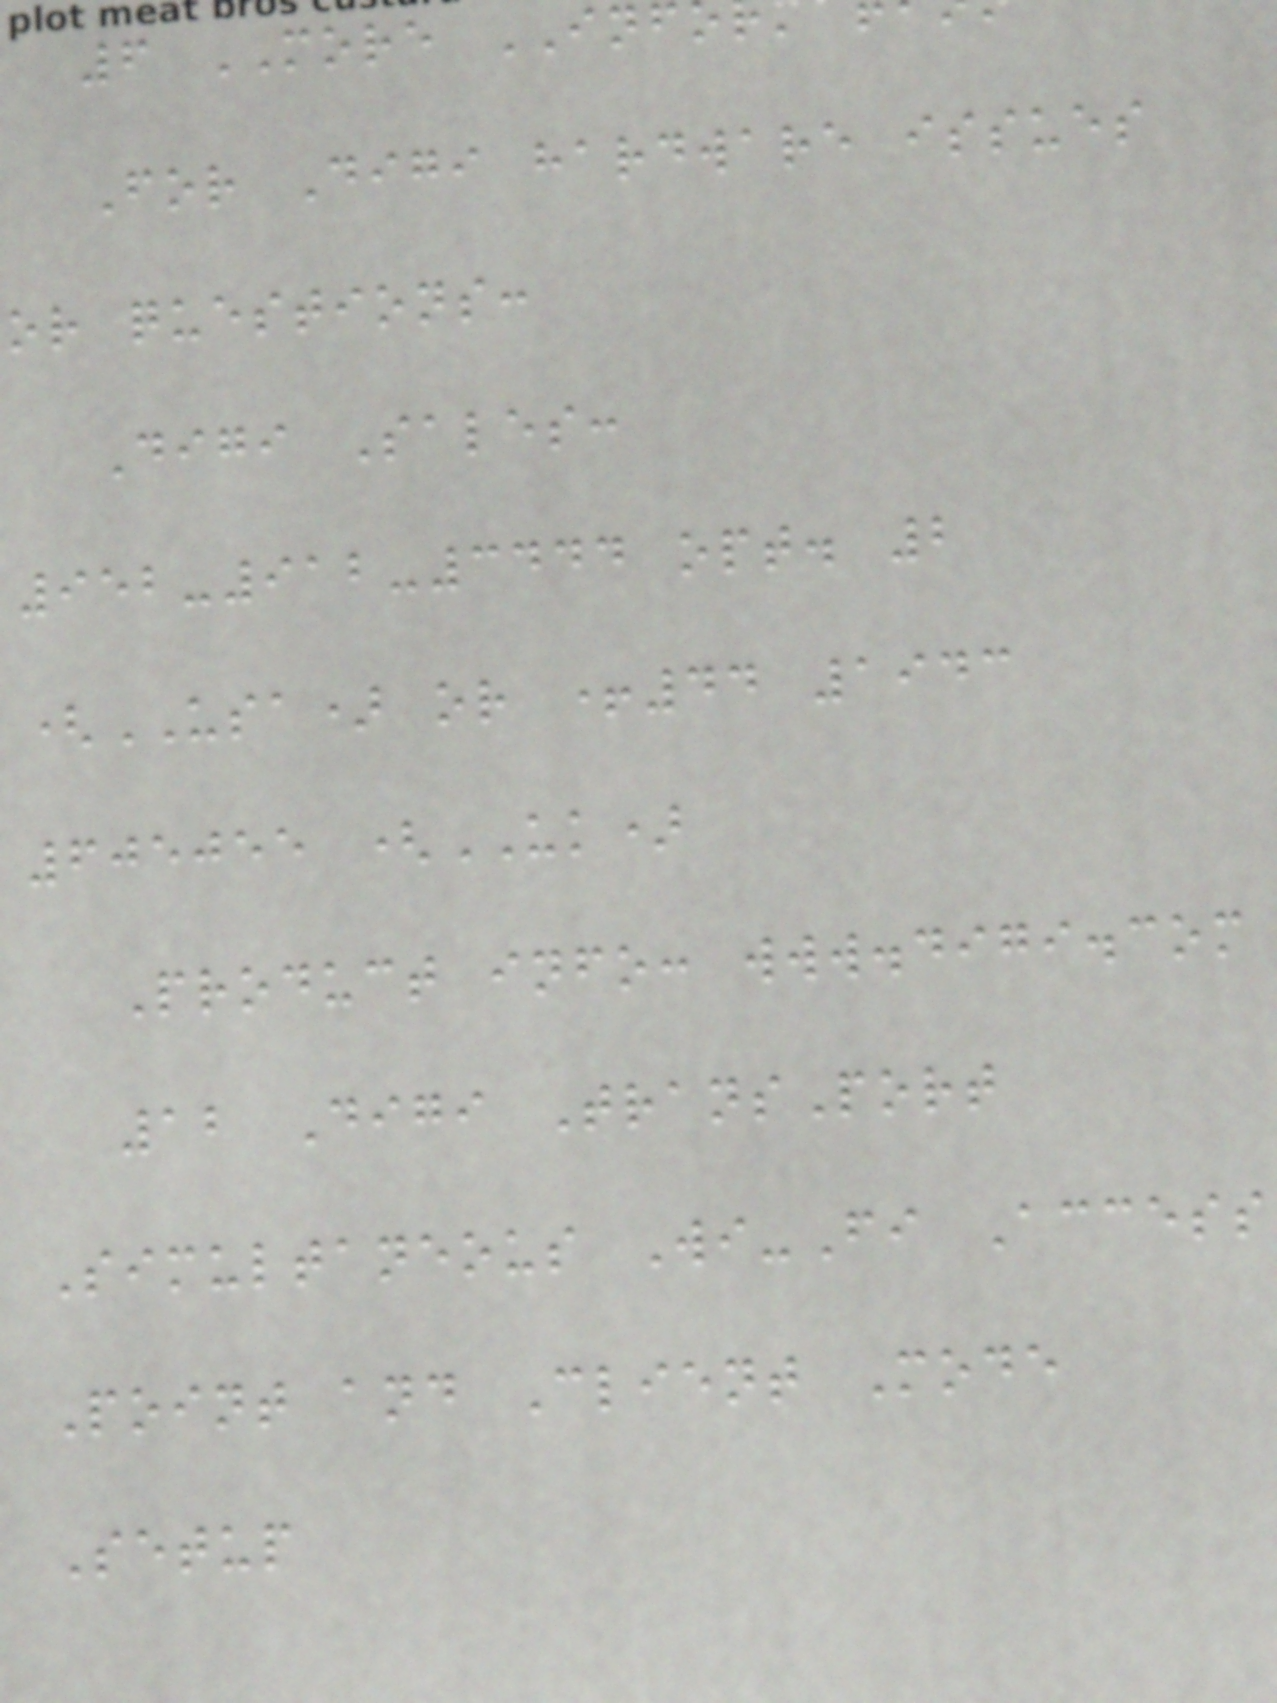6 MORE INF
For Digi hardware issues
or questions:
Digi Sales:
952-912-3444 opt. 2
(USA) or +44 1943
605055 (UK)
Product info: www.digi.com
12 Digi TransPort
Simultaneous Wi-Fi Access
Point and Client Mode
Setup
